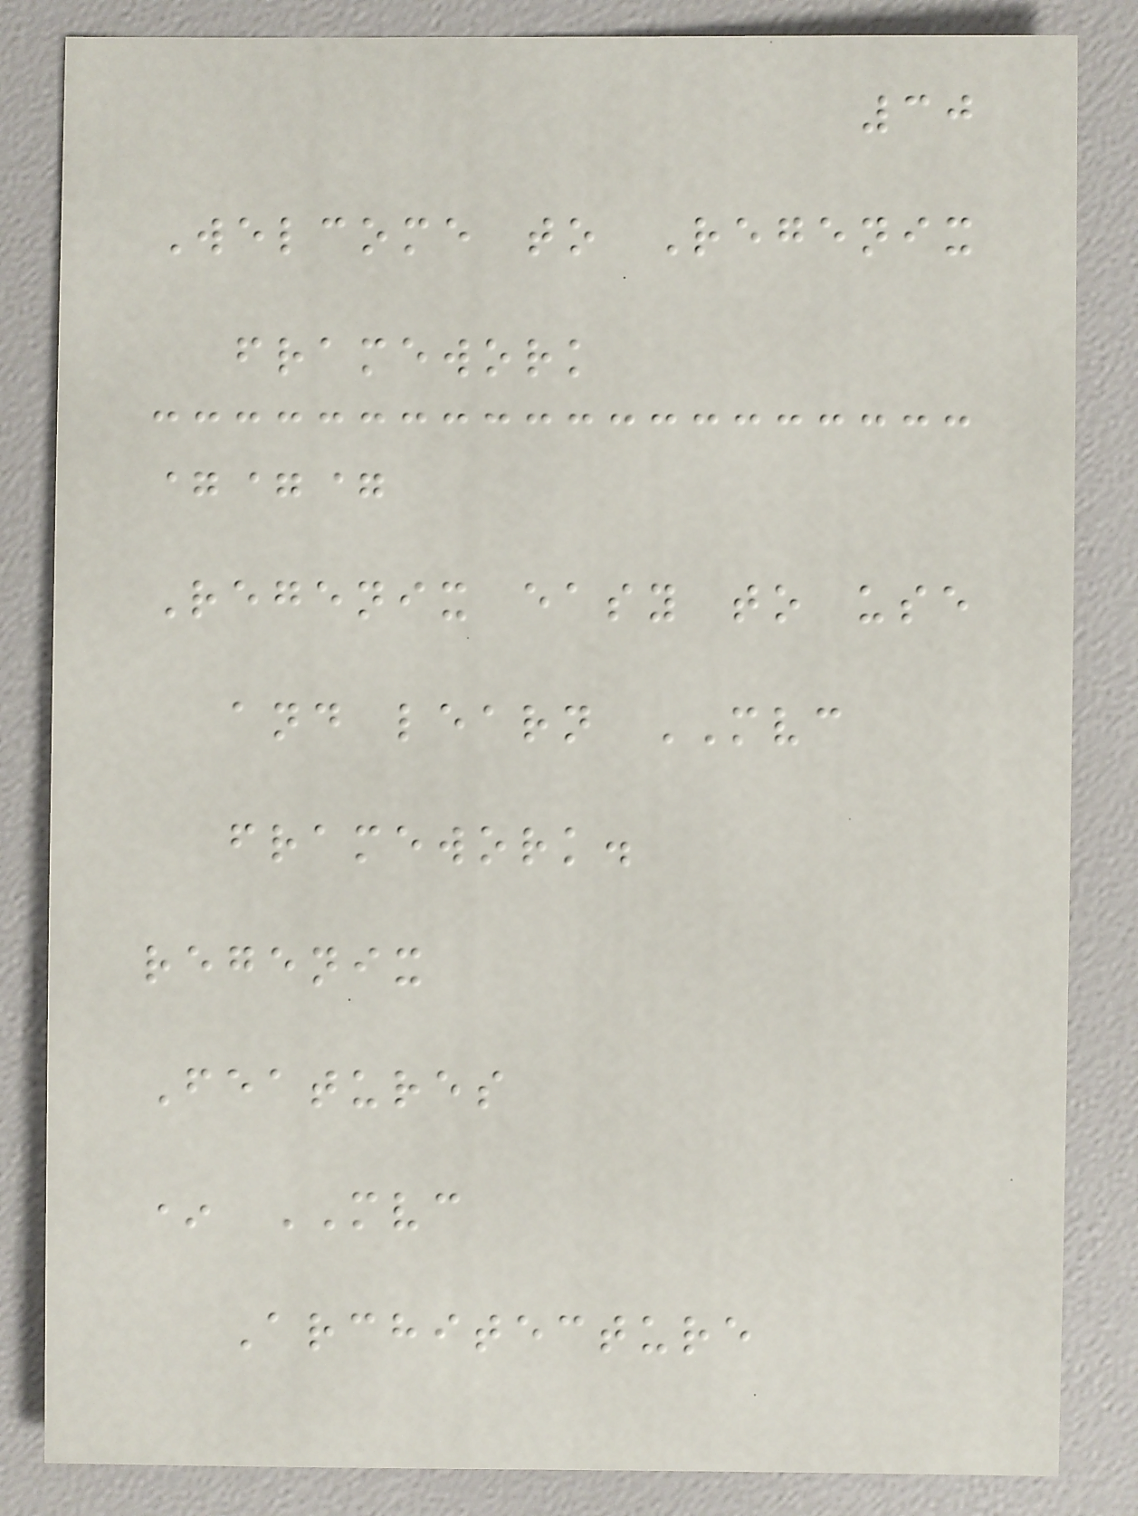30
Welcome to Regenix
framework
===
Regenix easy to use
and learn MVC
framework.
regenix
Features
* MVC
Architecture
